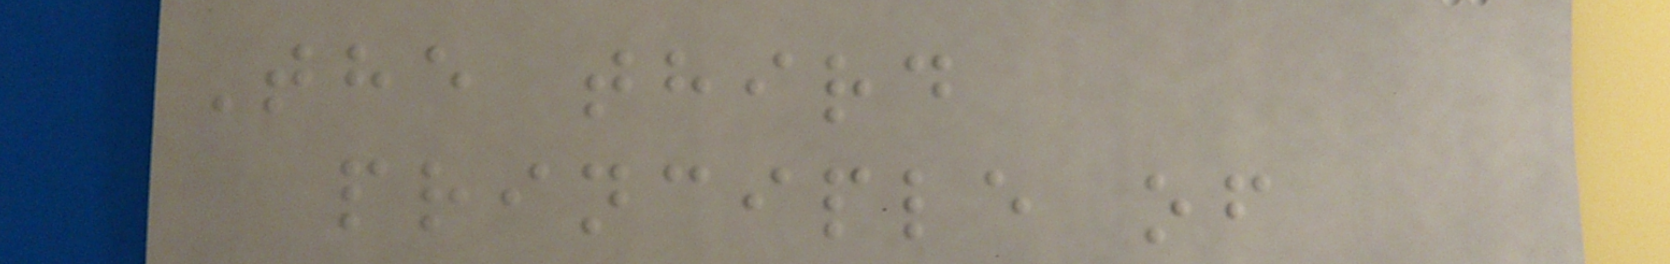The third
principle of
